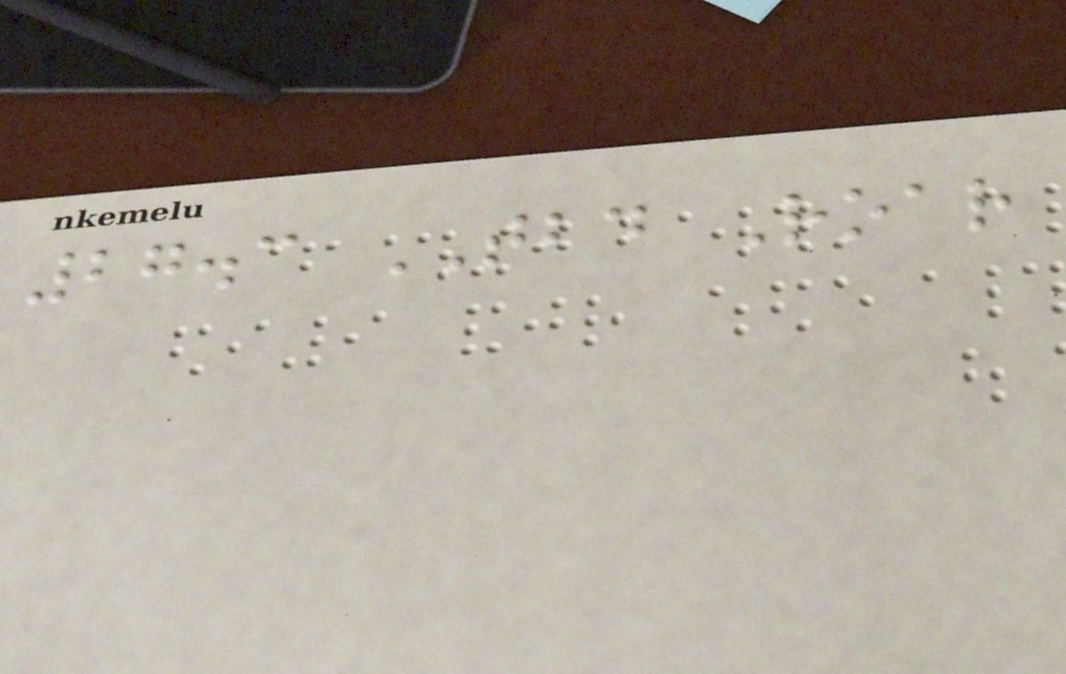27.3 TBD Roar
